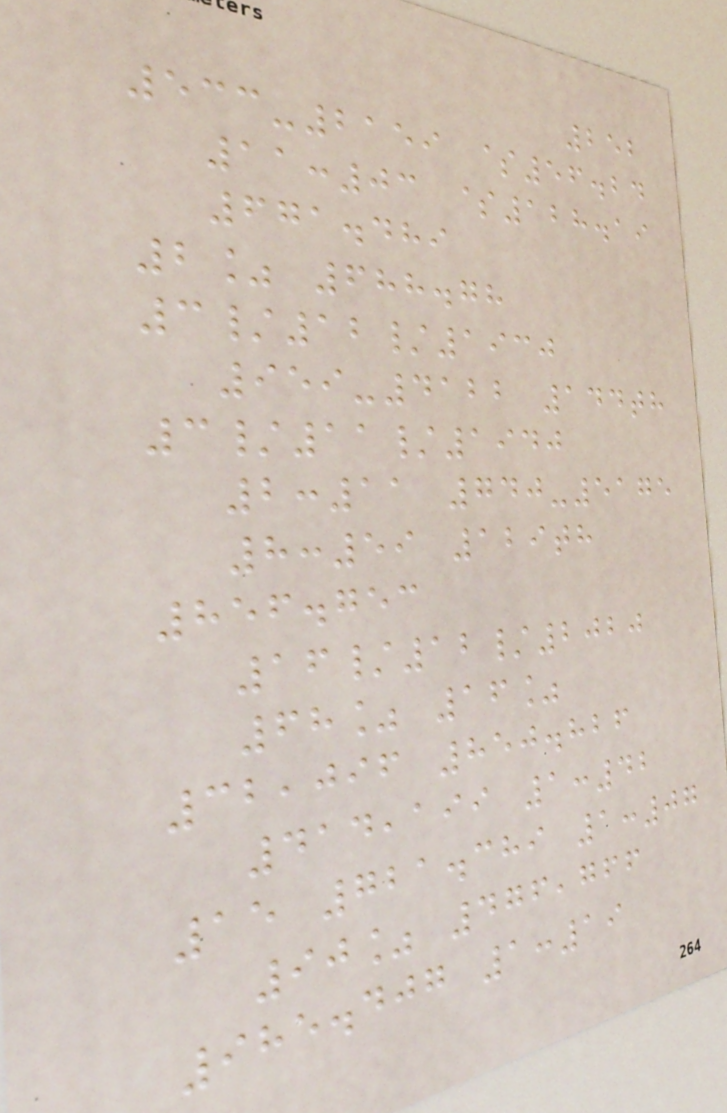252
533-2159 $56.24
11:03 $128.19
671.489
2% 688.78
3/12/1930
959-4122 144th
3/11/1940
2:11 740-5175
8:59 129th
856.753
16/12/2020
68% 16%
32,096 850.826
414,199 1:42
15 721.389 1:07
90% 476,766
985.407 1:19
